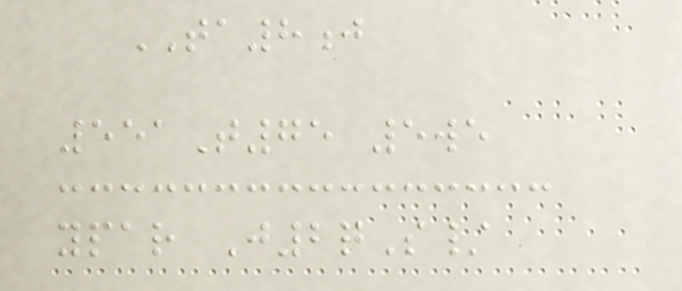TA8j
551T75 5we
ypar J2qS/
